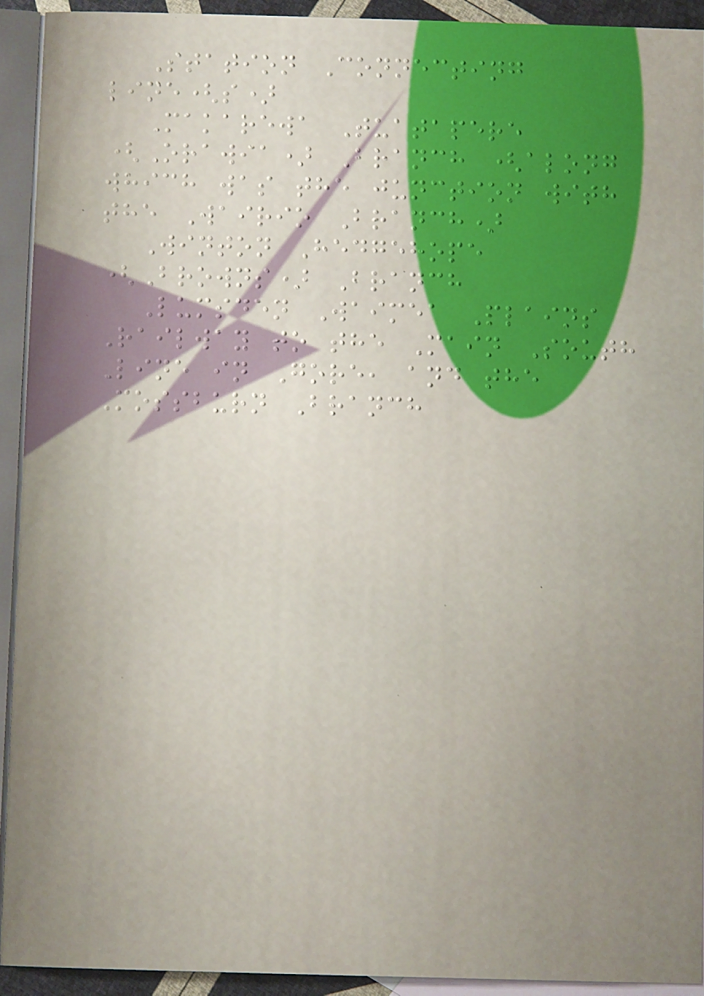Station Connecting
line(s)
Makarewa Tuatapere
(Orawia) Branch (along
which was the junction with
the Wairio Branch)
Winton Hedgehope
(Browns) Branch
Lumsden Waimea Plains
Railway to the Main South
Line in Gore, and the
Mossburn Branch
